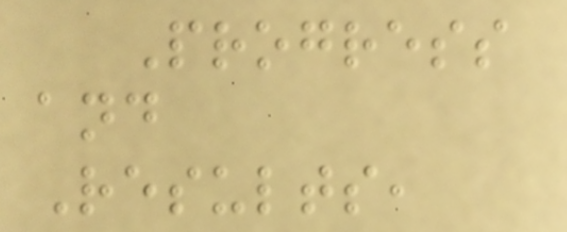Progress
and
Results,
